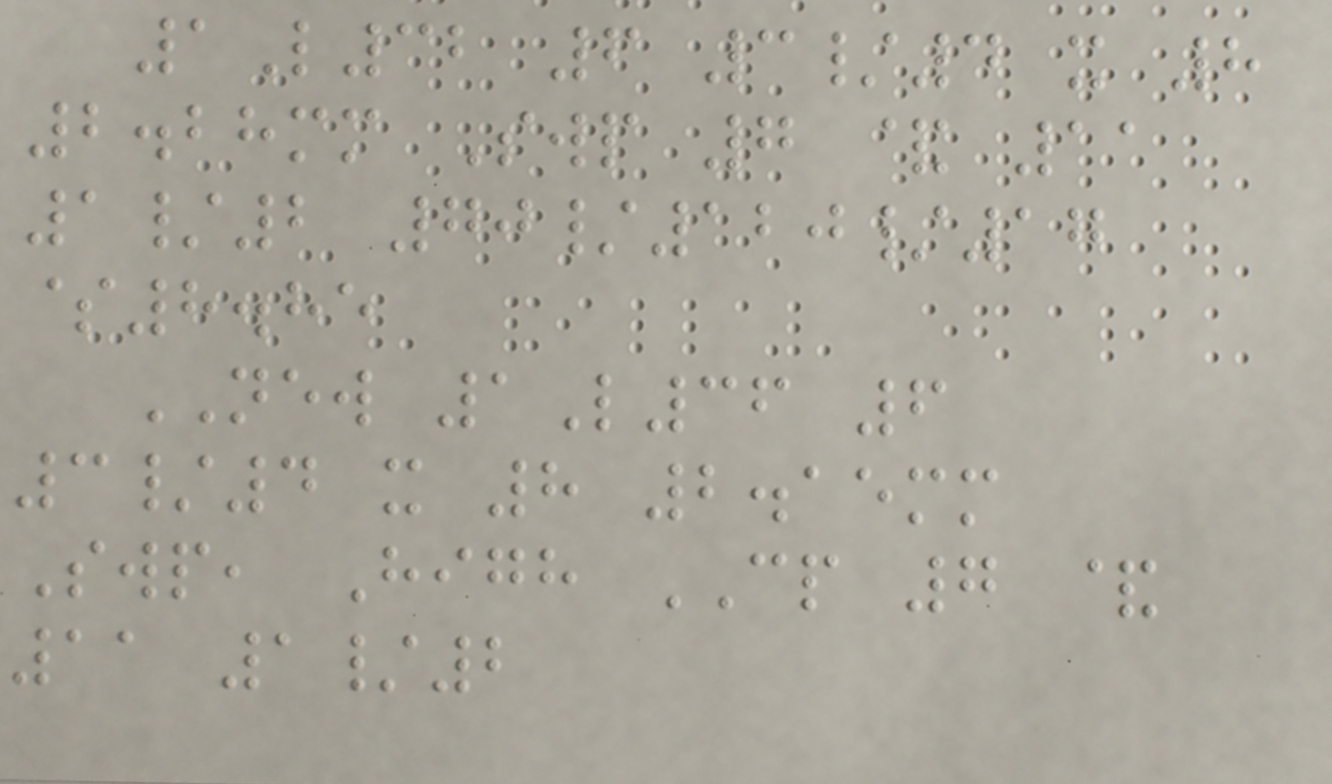1L32 6 3/4 x 8
2.28mm Swp 7 & 11
1/2 70/120/17
$8.85
NEW 1L36 6
3/4 x 8 2.15mm
Swp, High CP 7 &
11 1/2
